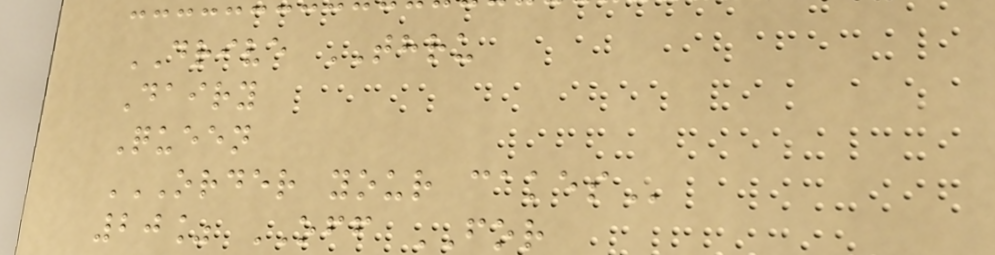DRIVE THRU
Dairy
Queen
ORDER YOUR CAKES
20% OFF FOR
